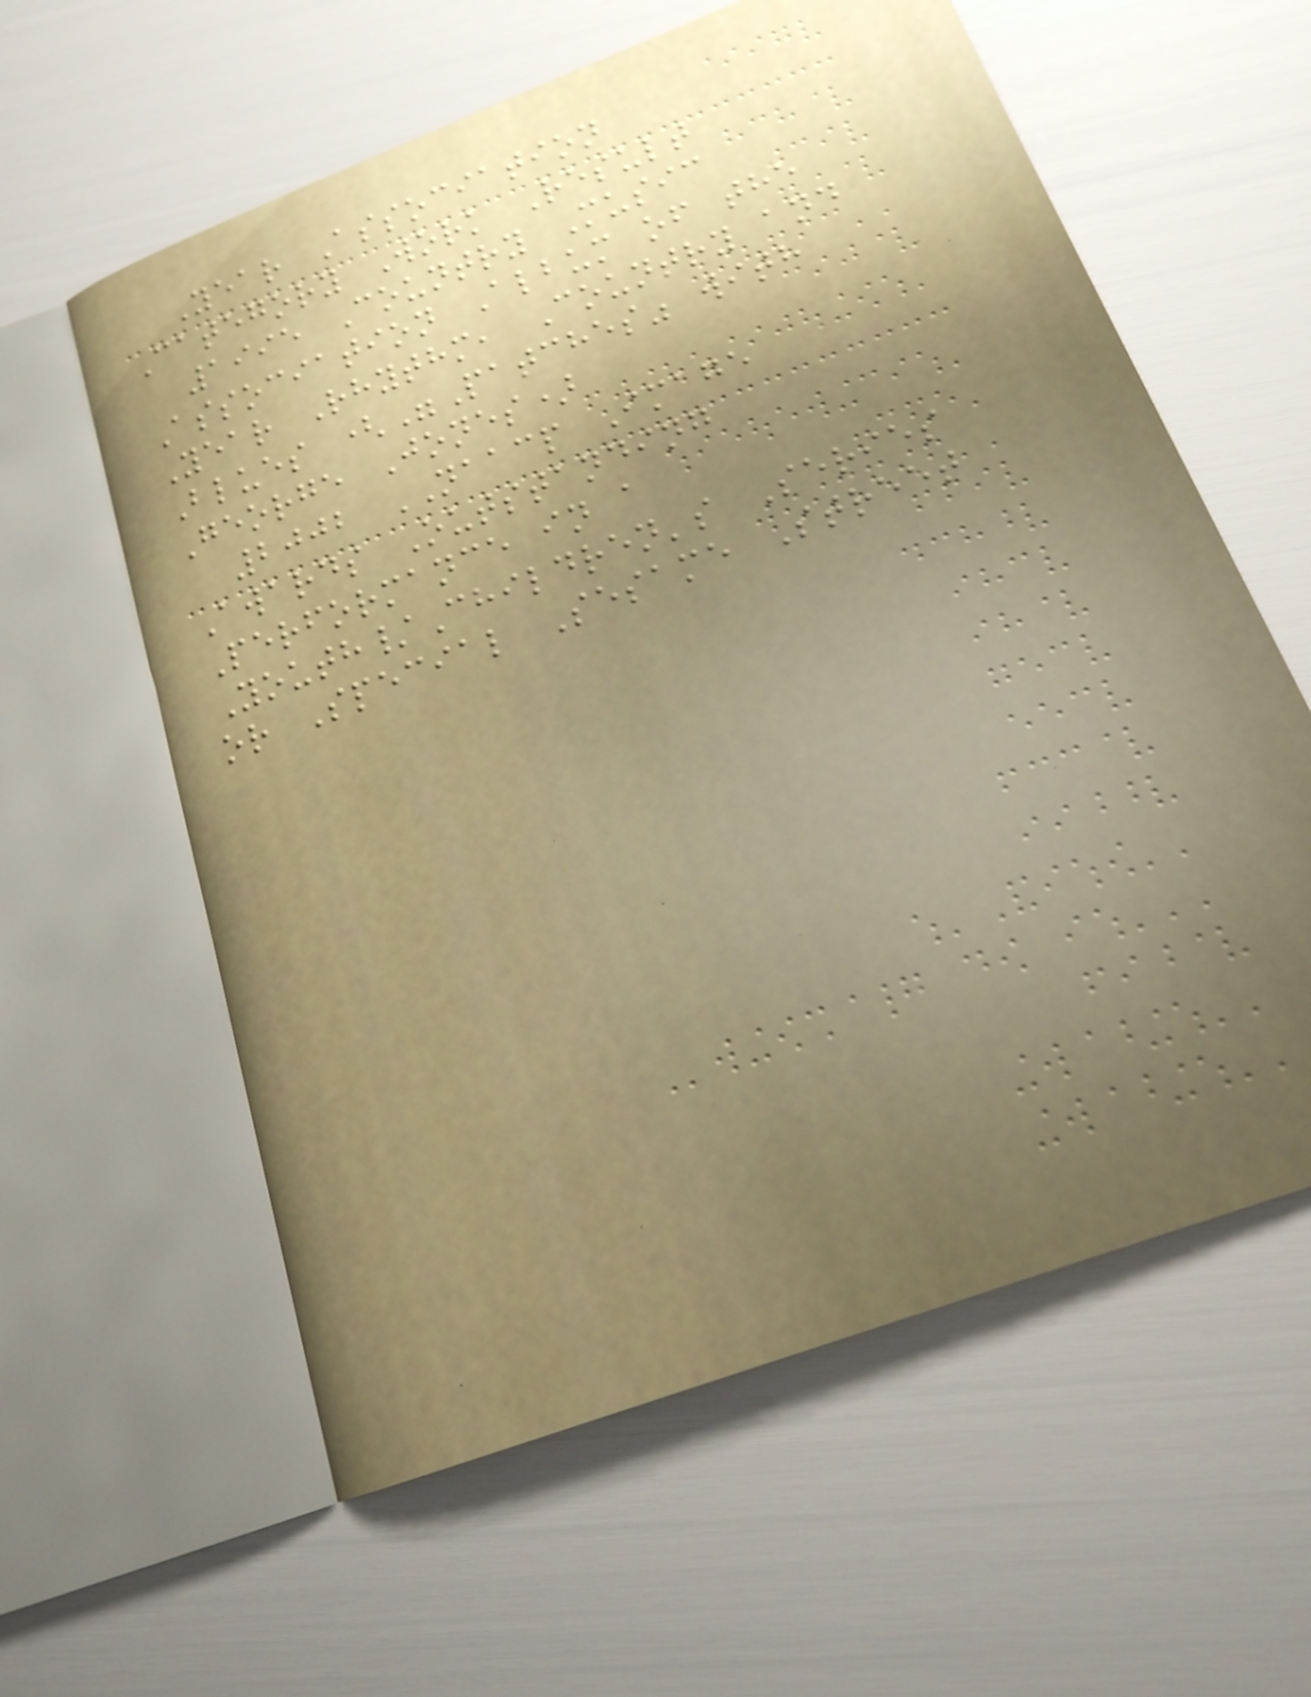Year Association
Category Work Result
1995 Country Music
Association Album of the
Year Rhythm, Country and
Blues ("Patches" with
George Jones)
2002 NAACP Image
Awards Outstanding
Performance in a
Youth/Children's Series
or Special Sesame Street
